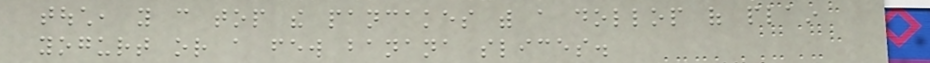touch, you can top the pancakes with a dollop of plain
yogurt or a few banana slices.
